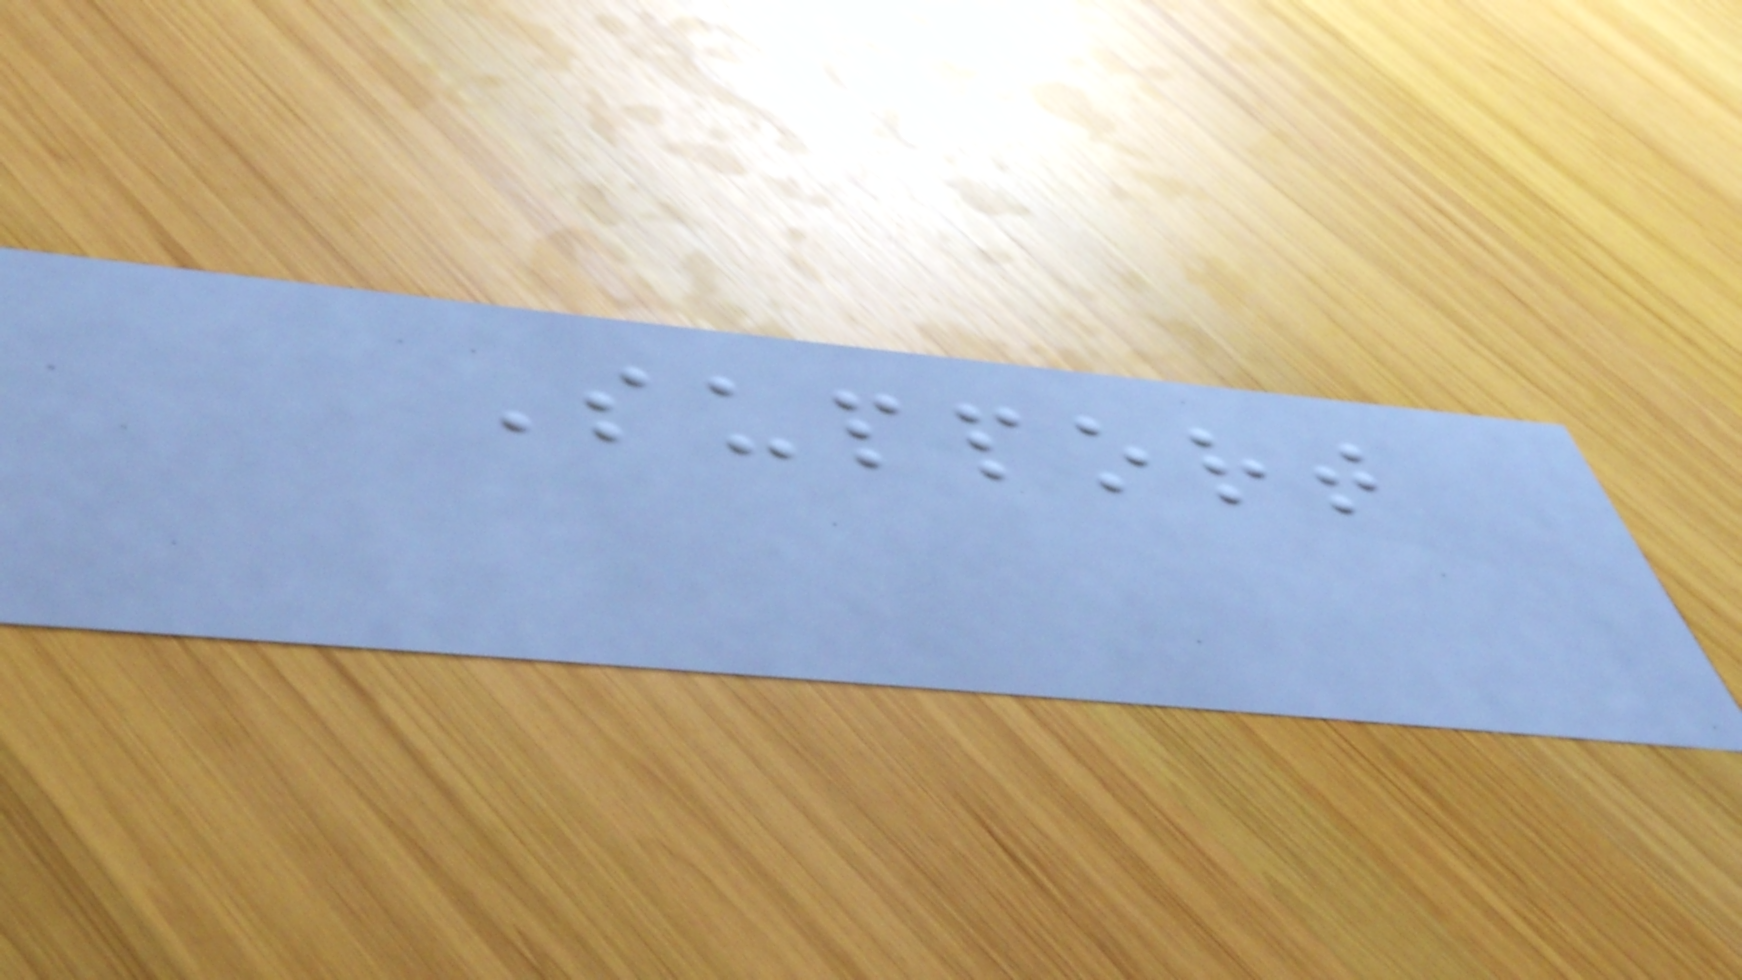Support
